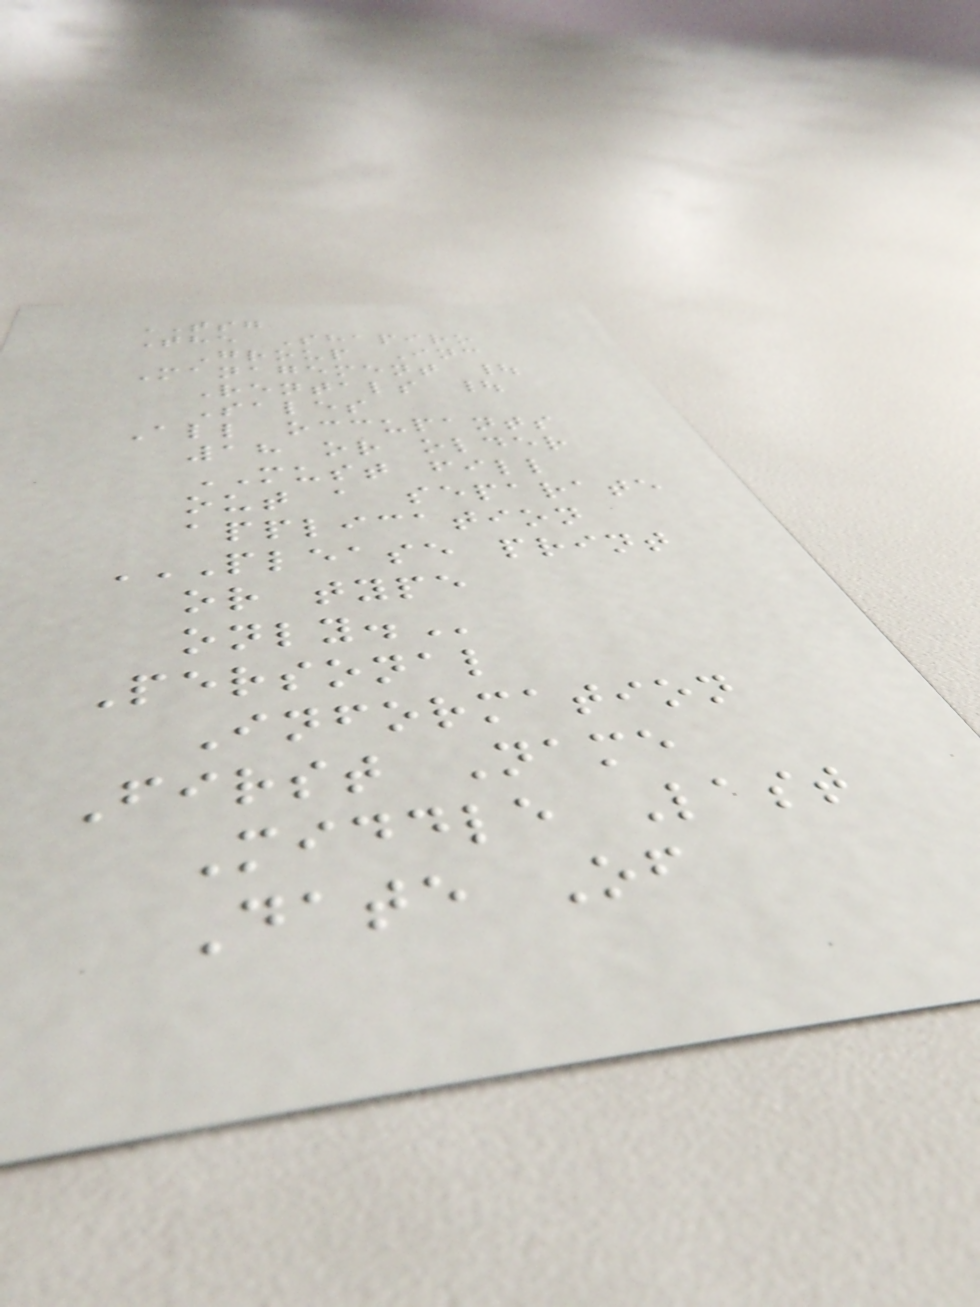TSG
The Shapiro
Group Inc
Management |
Rentals |
Sales
All occupants
18 or older
MUST fill
out a separate
application
PLEASE PRINT
OR TYPE
ONLY.
Personal
Information
First Name
Middle Last
Date Of
